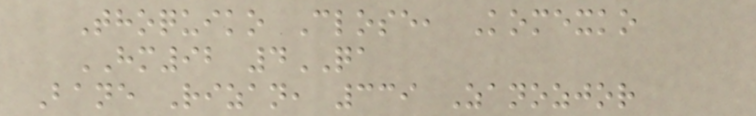Thoquiko Close, Komexko
HM92 4QA
Bane Rizan, 339 Zanozjor
